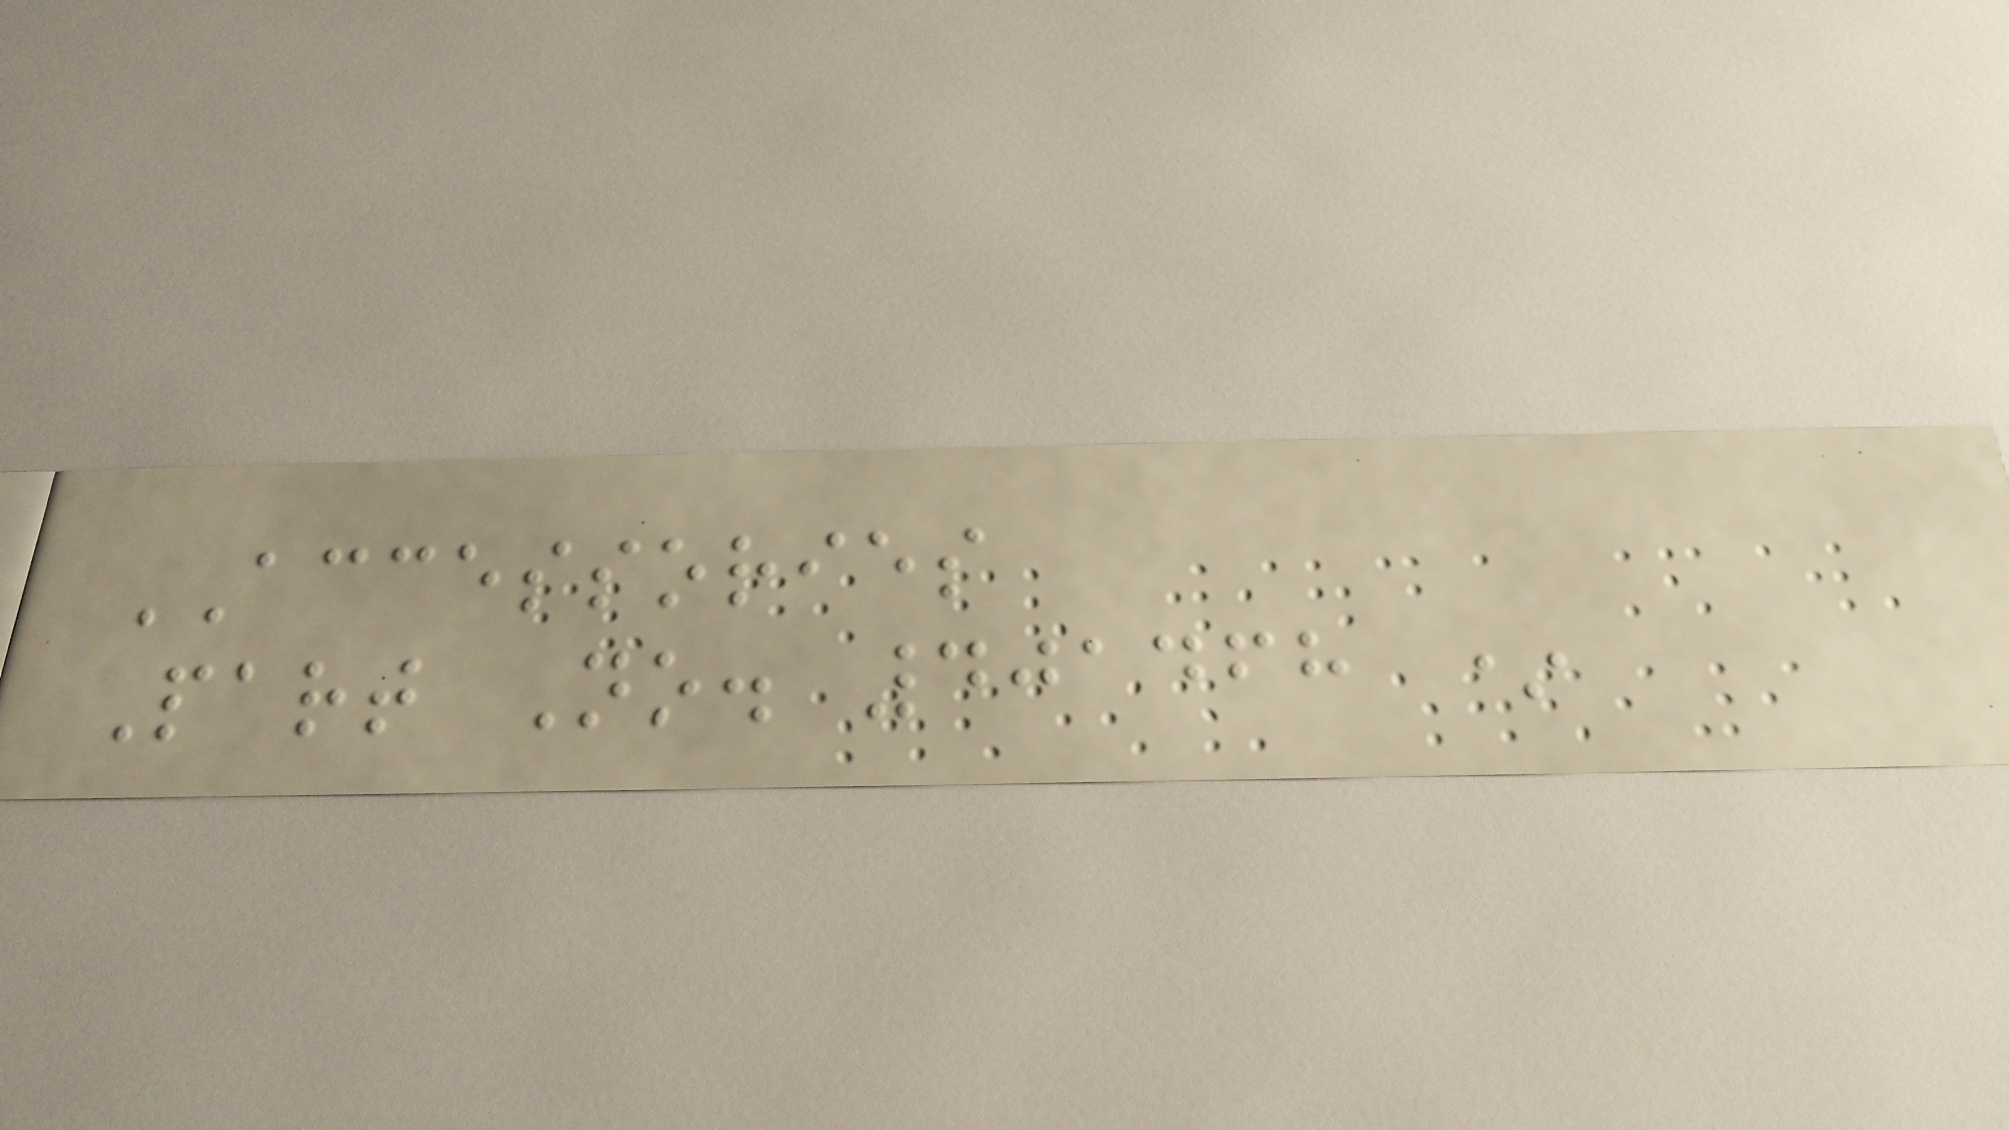ACCESSORIES
Part No. 401468 *
